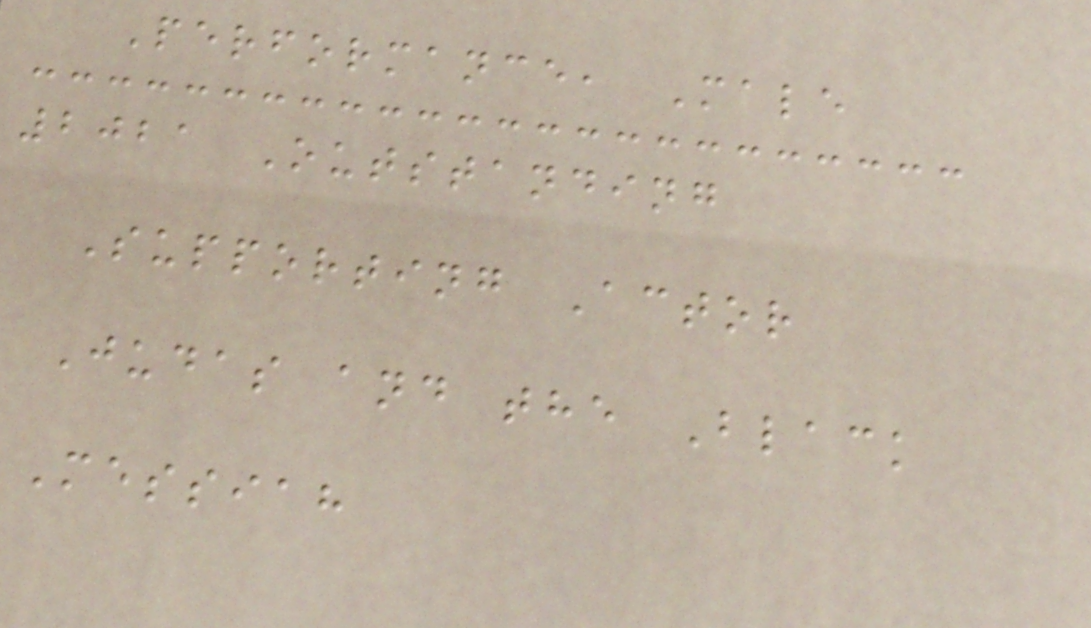Performance, Male
2021 Outstanding
Supporting Actor
Judas and the Black
Messiah
